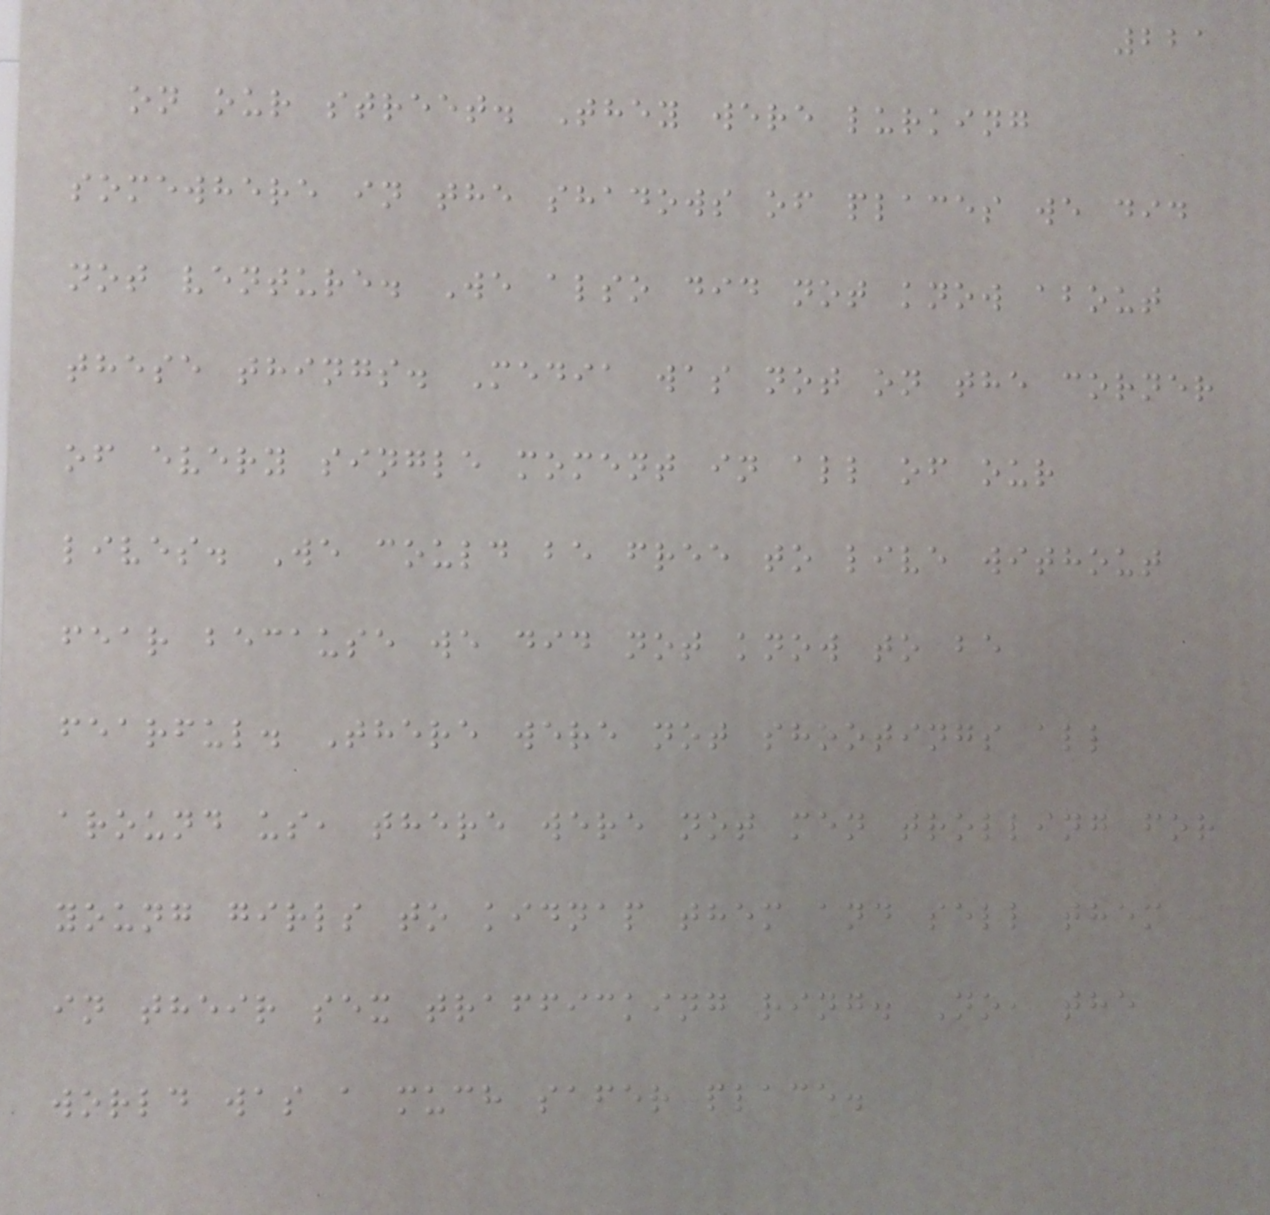221
on our street. They were lurking
somewhere in the shadows of places we did
not venture. We also did not know about
these things. Media was not on the corner
of every single moment in all of our
lives. We could be free to live without
fear because we did not know to be
fearful. There were not shootings all
around us, there were not men trolling for
young girls to kidnap them and sell them
in their sex trafficking ring. No, the
world was a much safer place.
